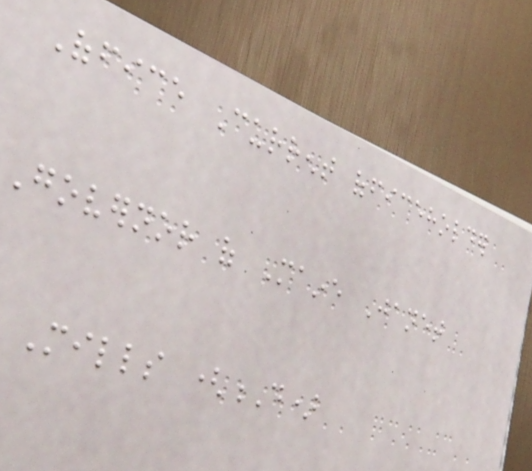Office Current officeholder
Governor of Maine Janet
Mills (D)
